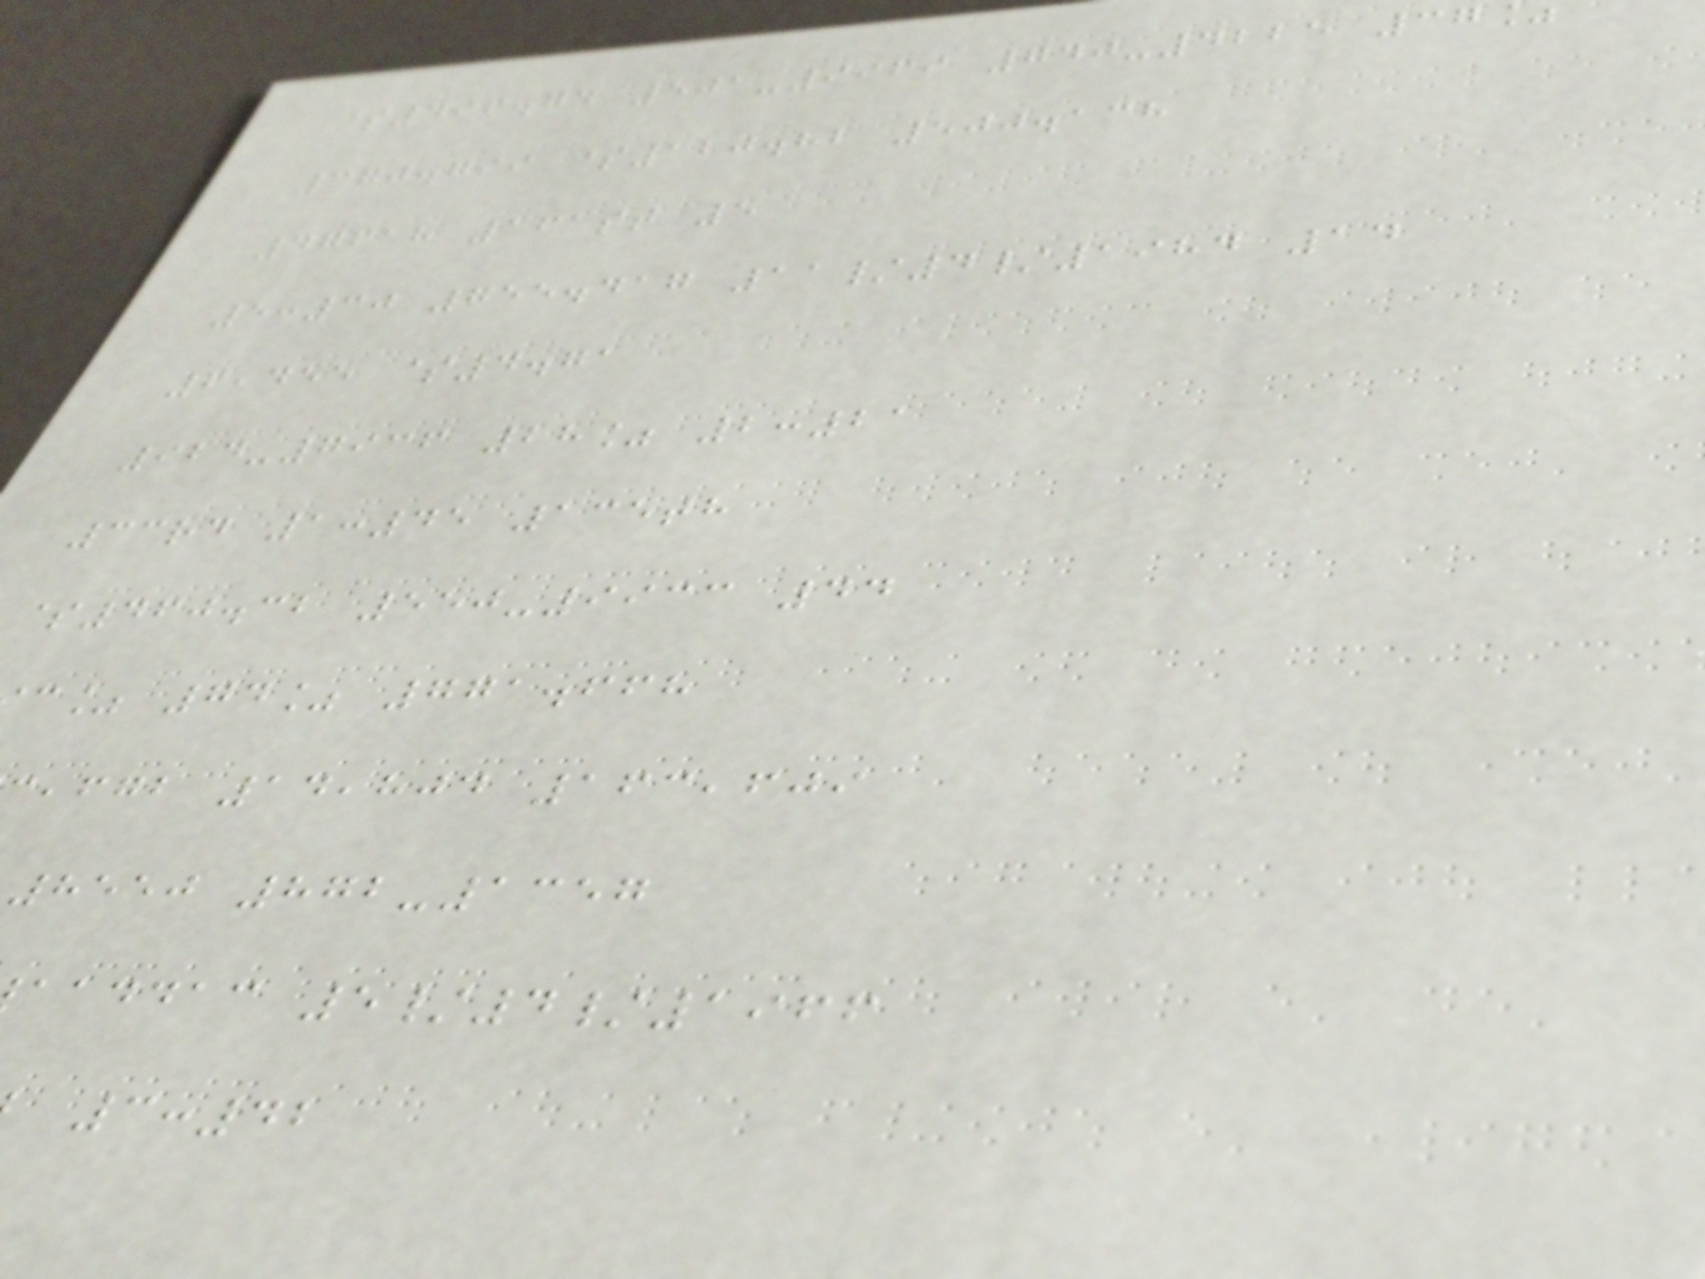$496.74 501-9969 740-4225 37
370.799 $120.82 500.138
47618 161st 5
5:30 755.417 11/4/1984 14
6,455 $4.71
924-7936 28% 2:21
33rd 1:45 135th
$460.32 550-9933 44
c% 74% 771.668
,fgb 14,804 163,609
8550 872-1357
aaddac 5/4/1966
3:42
